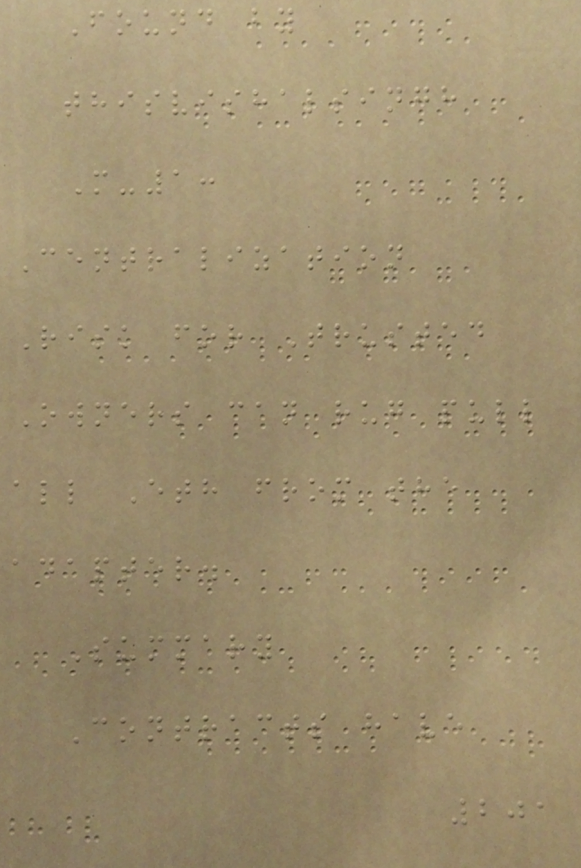Found by
thisvishalsingh
M-1:
Centralization
Risk for Trusted
Owners can rug pull
all Eth from the
adapter.
Summary
Contracts have
201
